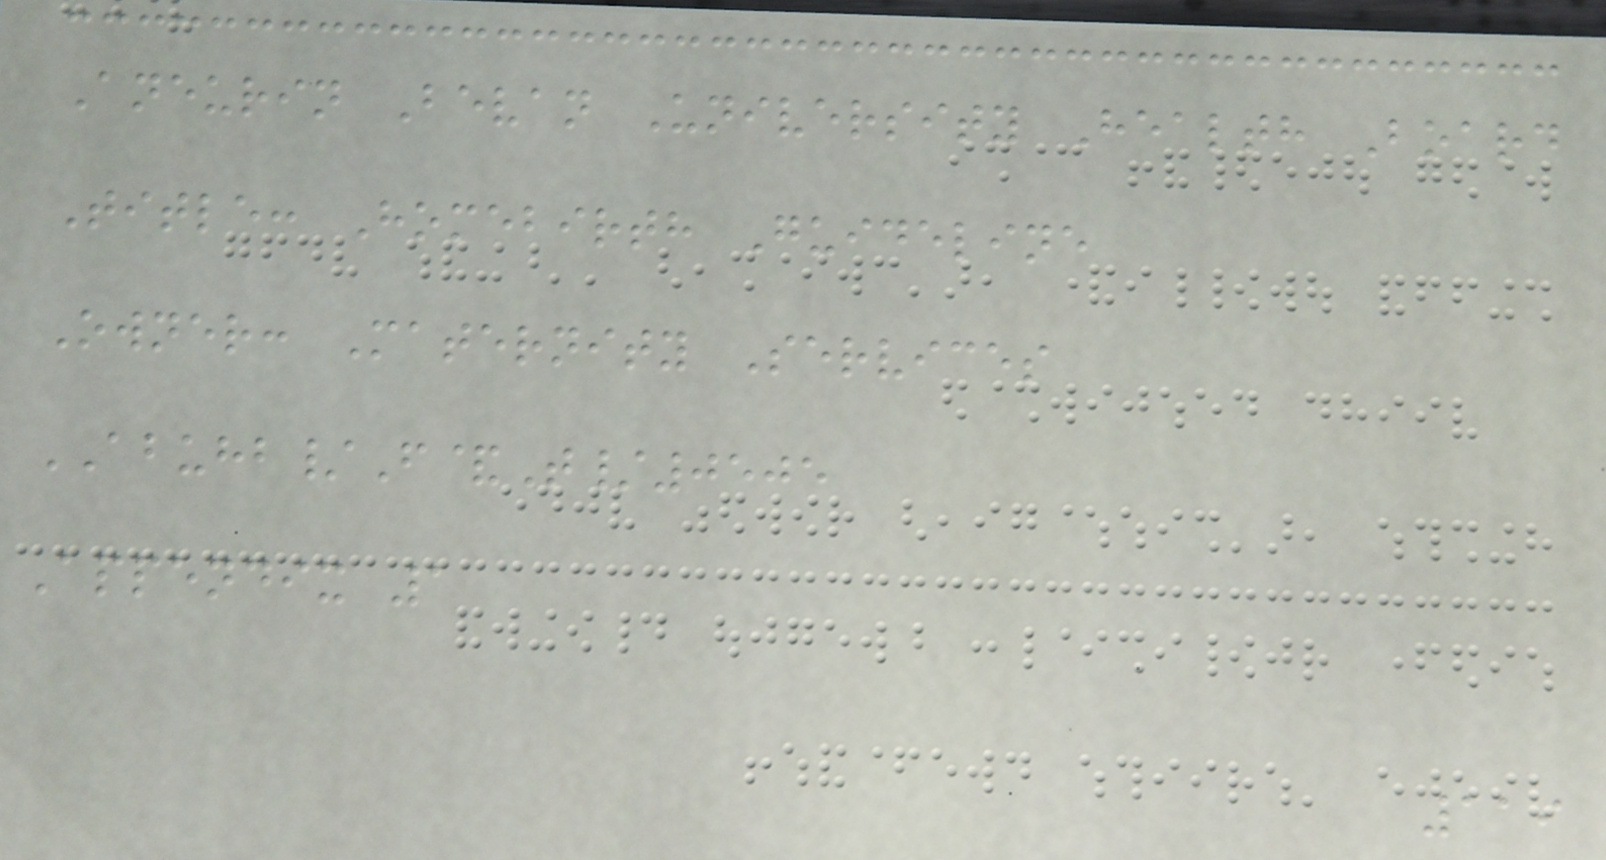Aneurin Bevan University Health Board
Title: Homebirth Guideline
Owner: Maternity Services
ABUHB/F&T/0505
Appendix 1
119
